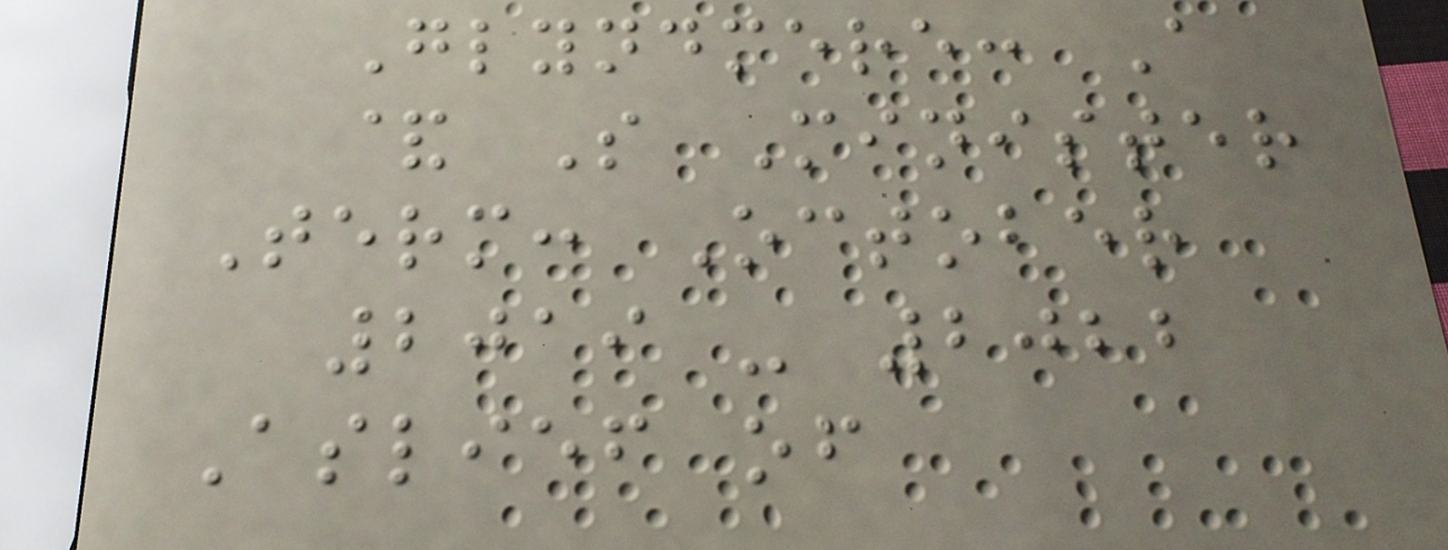Glyndmere: A
& S Minister
Term: October
2019 - 2022
Aslief of
